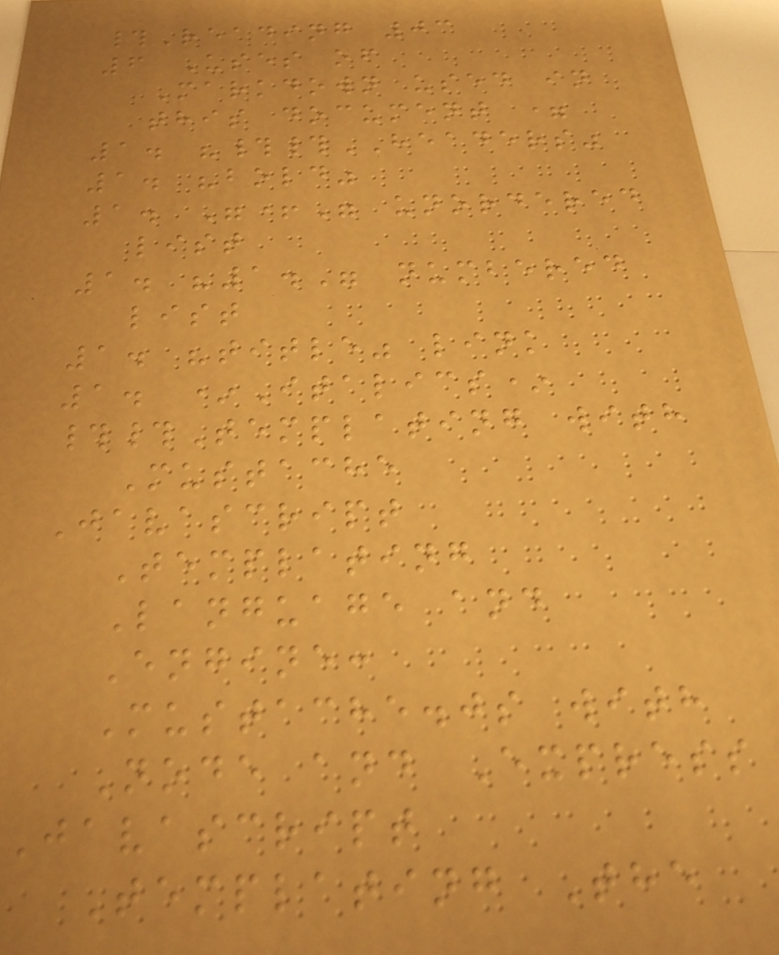#Reading 03
6 Uses of
Markdown used in
this document =
1. "##HEADERS"
1. "bold"
1. "+" unordered
list
1. "1." numbered
list
1. "title" link
1. *Italics*
##Templating with
Mustache
Javascript
Templating
Language and
Engine:
Mustache.js with
Node and Express
Javascript
Templating The
